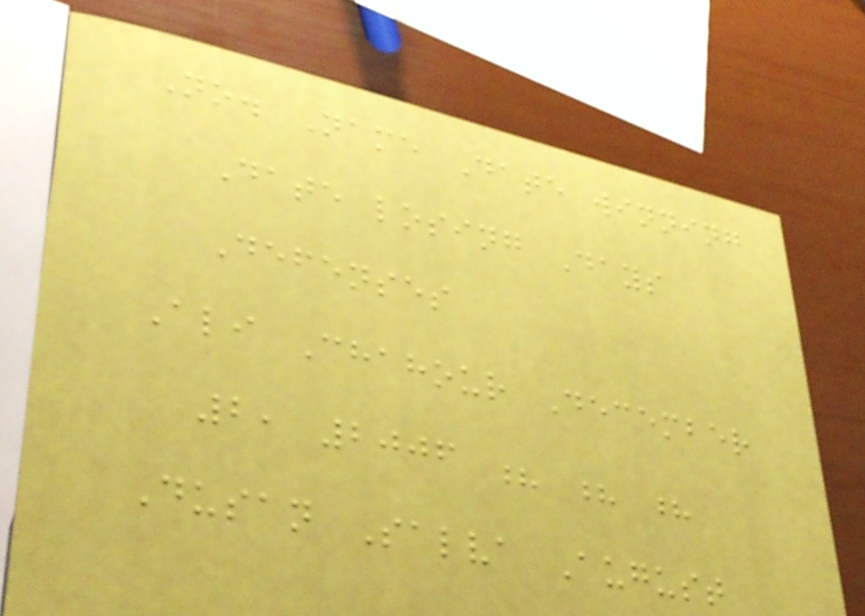No. Name Date winning
Date losing Days
Defenses
Ali Chahour December
2, 2006 ? ? ?
Dusan Salva August
